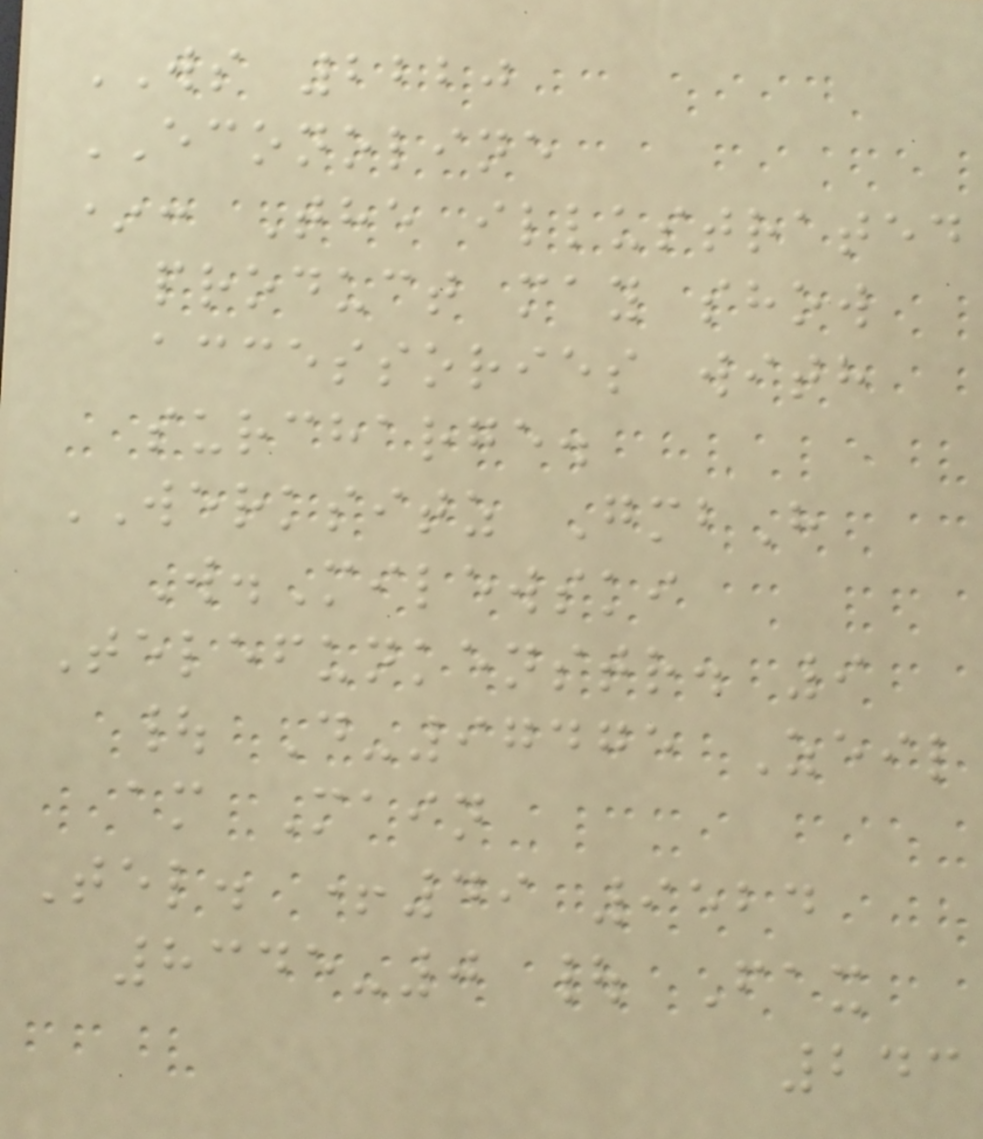WS 2220
ECONOLINE
*: The illustrated
product may show
accessories with
surcharge.
WERKSITZ GmbH
W.Milewski
Telefunkenstr. 9
| D-97475 Zeil
am Main
Tel. +49 9524
8345-0 | Fax
243
